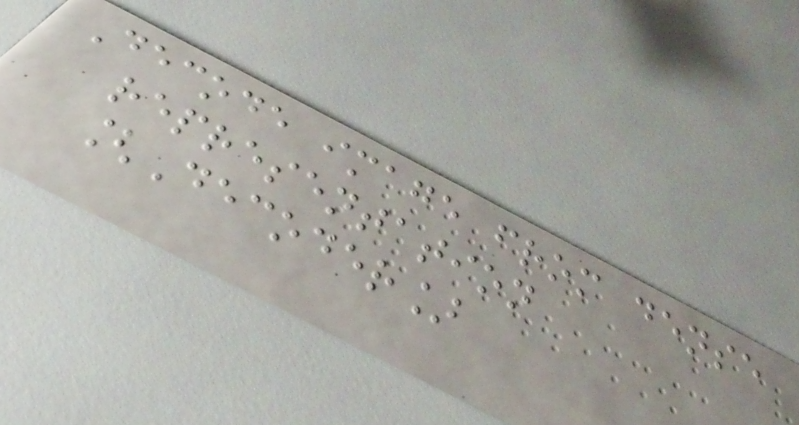Decode image from dense
representation
[Decoder]
